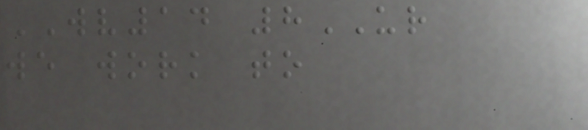WV14 8UR
we work to
